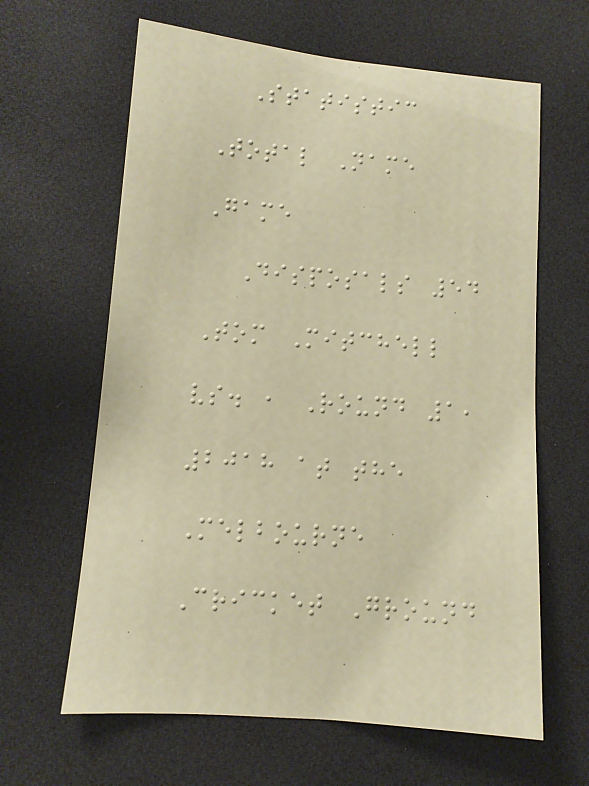Statistic
Total Name
Game
Disposals 54
Tom Mitchell
vs. , Round 1,
2018 at the
Melbourne
Cricket Ground
